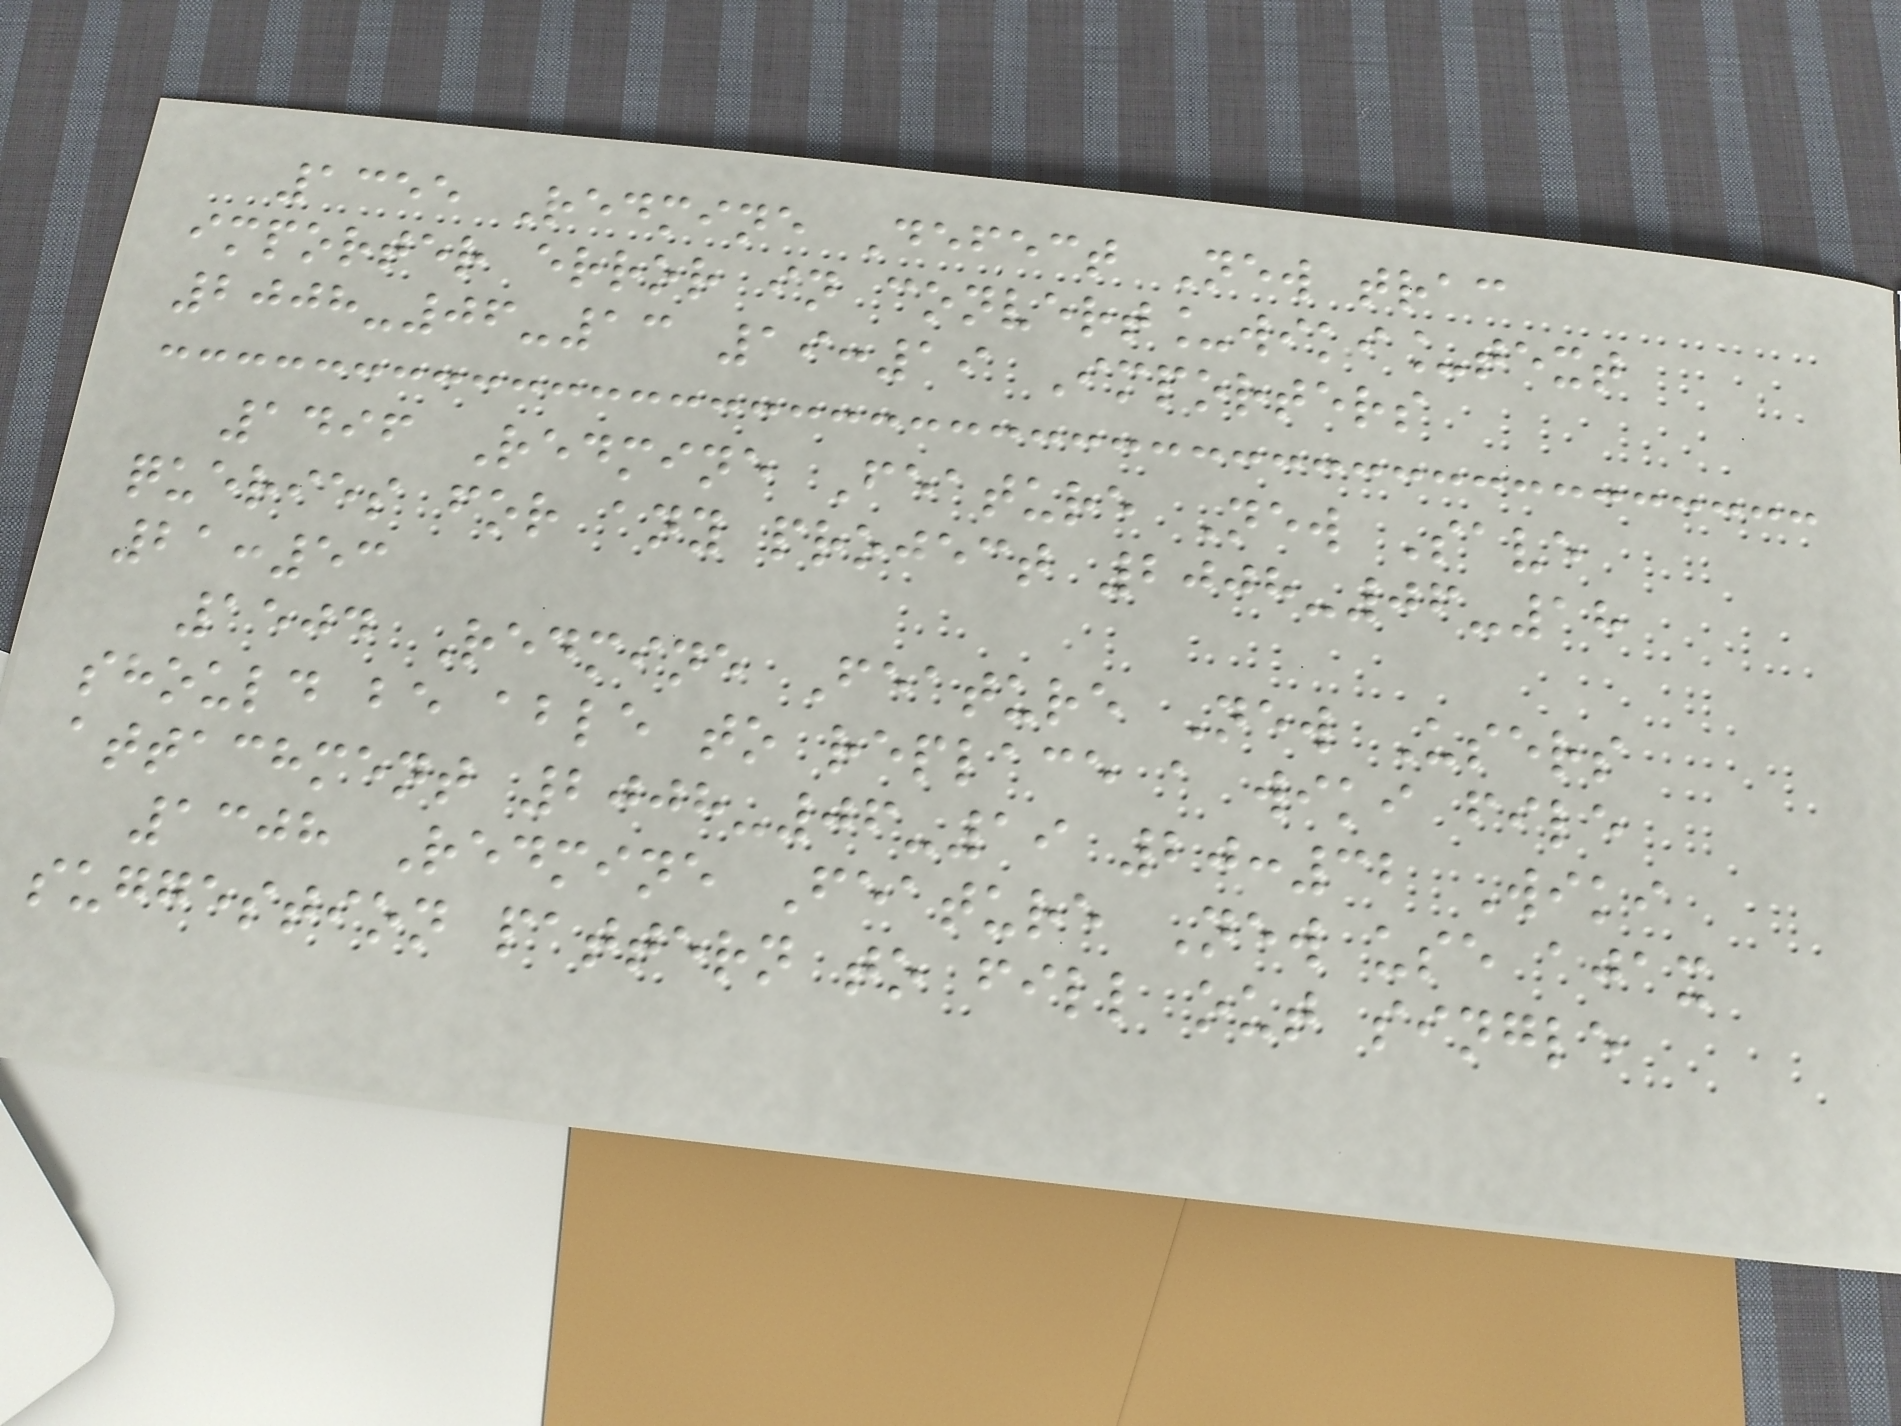1355 Redmine Defect New trac
importer error in convert_wiki_text
2008-06-13 19:19 Importers
1496 Redmine Feature New Save
queries for any project 2008-06-18
21:53
1504 Redmine Feature New Users
should be able to replace a wiki file
attachment 2008-06-19 20:32 Wiki
1308 Redmine Feature New use ajax
suggestion pattern to fill out single
